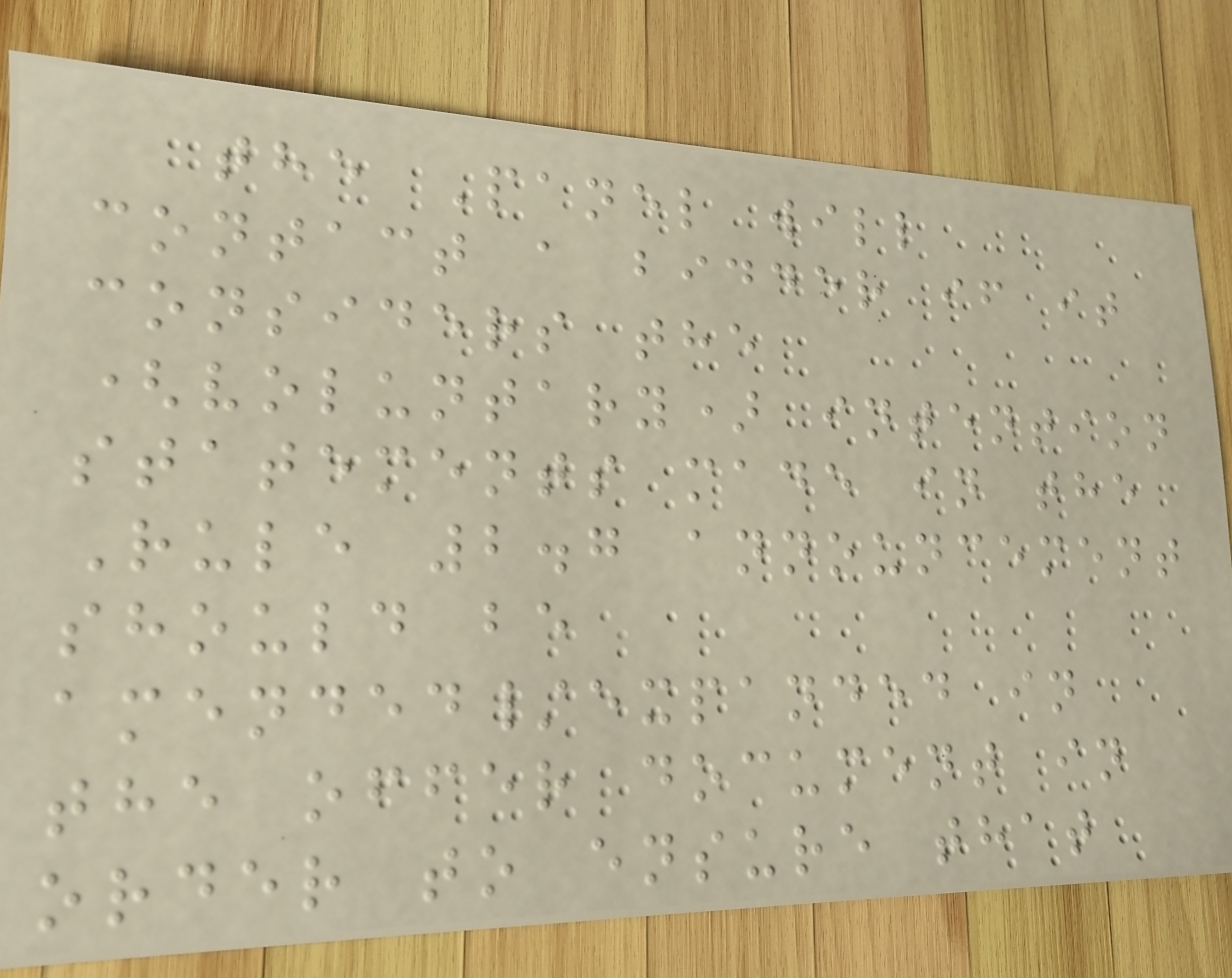the Panel will
contact a bidder if it
considers the
(voluntary) intention
statements made in the
Rule 2.7 announcement
should be
amended/expanded in
the offer document in
order to ensure that
